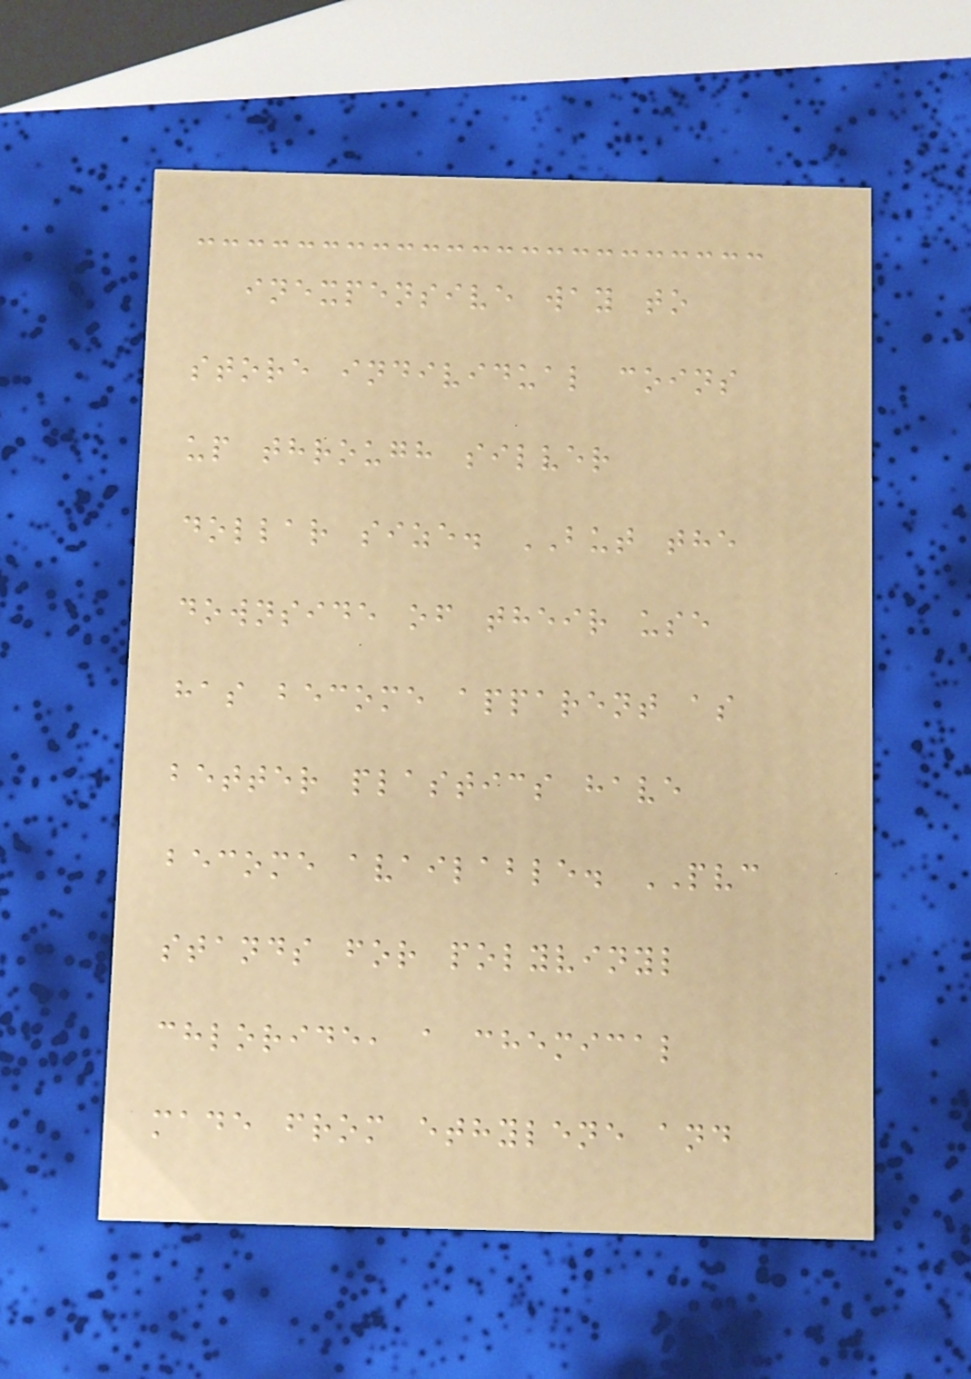inexpensive way to
store individual coins
up through silver
dollar size. BUT the
downside of their use
has become apparent as
better plastics have
become available. PVC
stands for polyvinyl
chloride, a chemical
made from ethylene and
